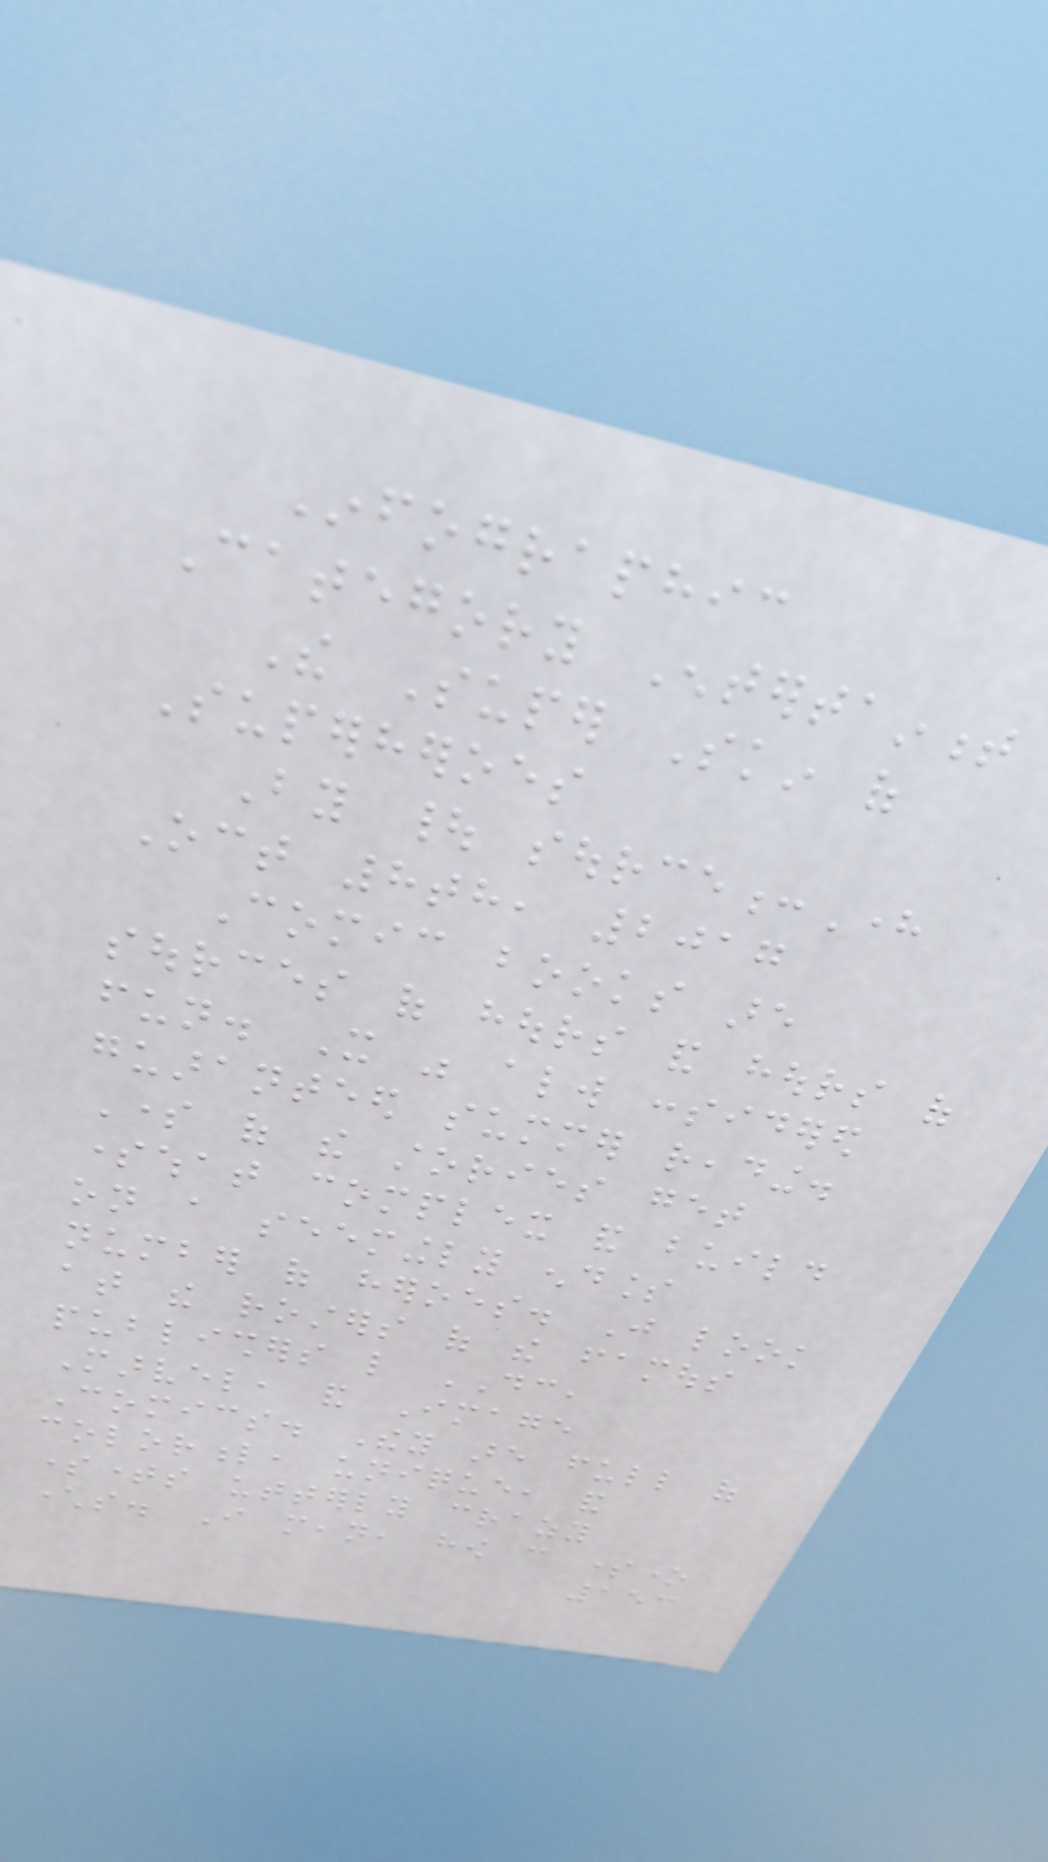Infographic
Category Entertainment
The Super Skin of
Superheroes
By | source:Here
Oct 8th, 2017
Comic books are
sources of hours and hours of
fun. It was always considered
guaranteed summer reading.
Some of the stories get
somewhat complex and build
on a seemingly endless
number of heroes. Just look
at the rosters of the famous
publishers like DC,
Marvel, and Image
Comics. They are full of
colorful, unique, and
sometimes utterly crazy
characters. I mean, how can someone
153
